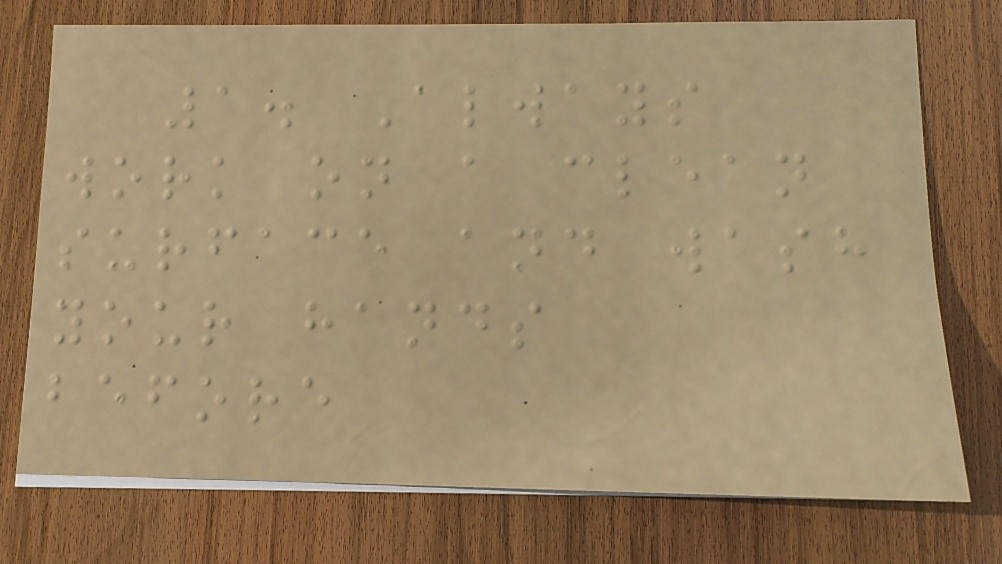1. Always
work on a clean
surface and wash
your hands
before
